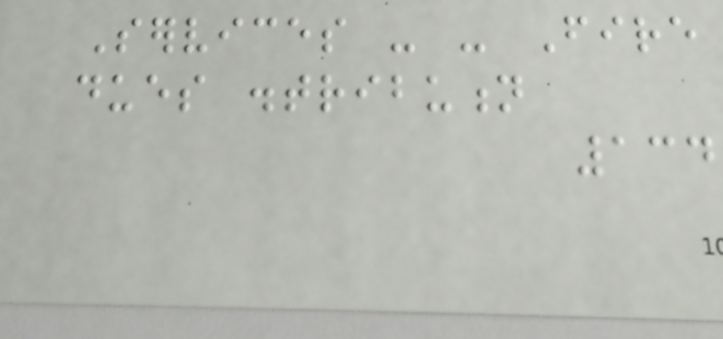Services - - Fire
dues distribution
134
